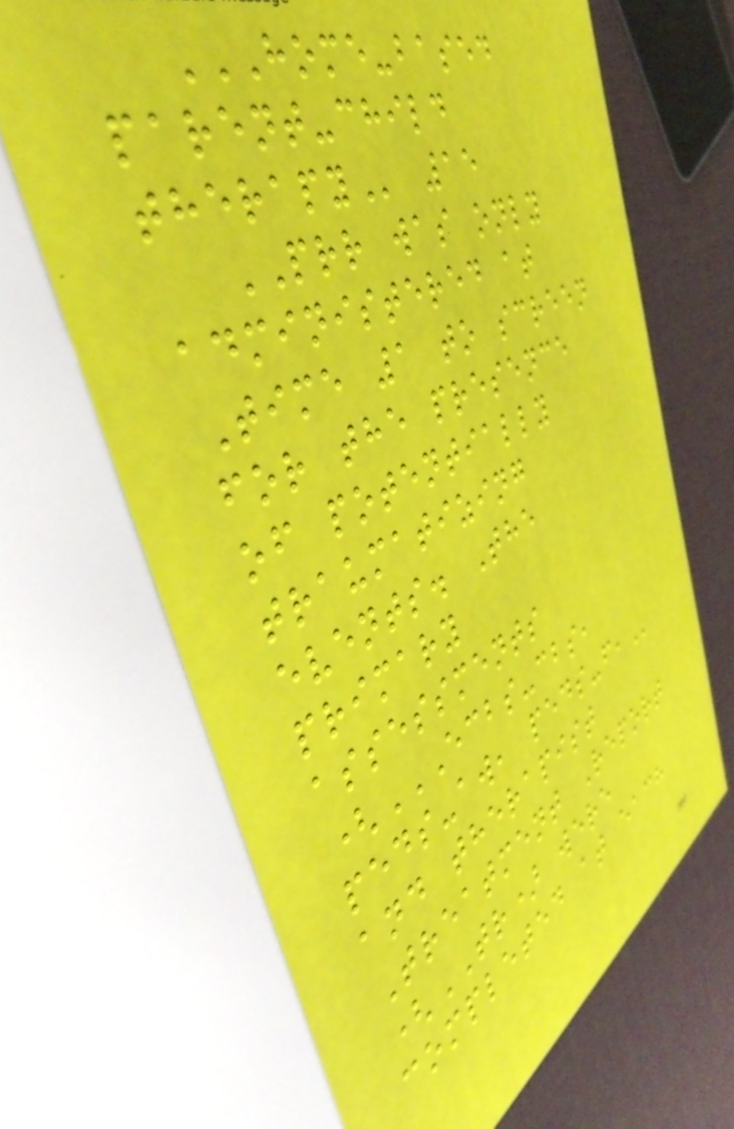HOME-BASED
PARENT-CHILD
THERAPY 15
PRR was only
administered at
Time 1 to screen
for the presence
of potentially
traumatizing
events. The
primary
assessments
(ECBS-CBS,
PEDS-AW, PEDS-F,
and therapist
Treatment Report
(TR) were
completed at each
